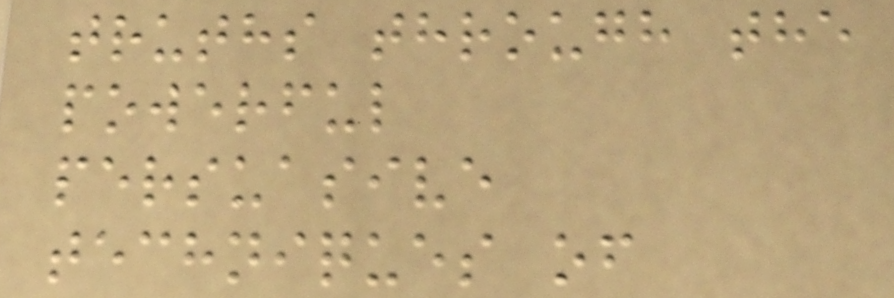truths through the
powerful
persuasive
techniques of
